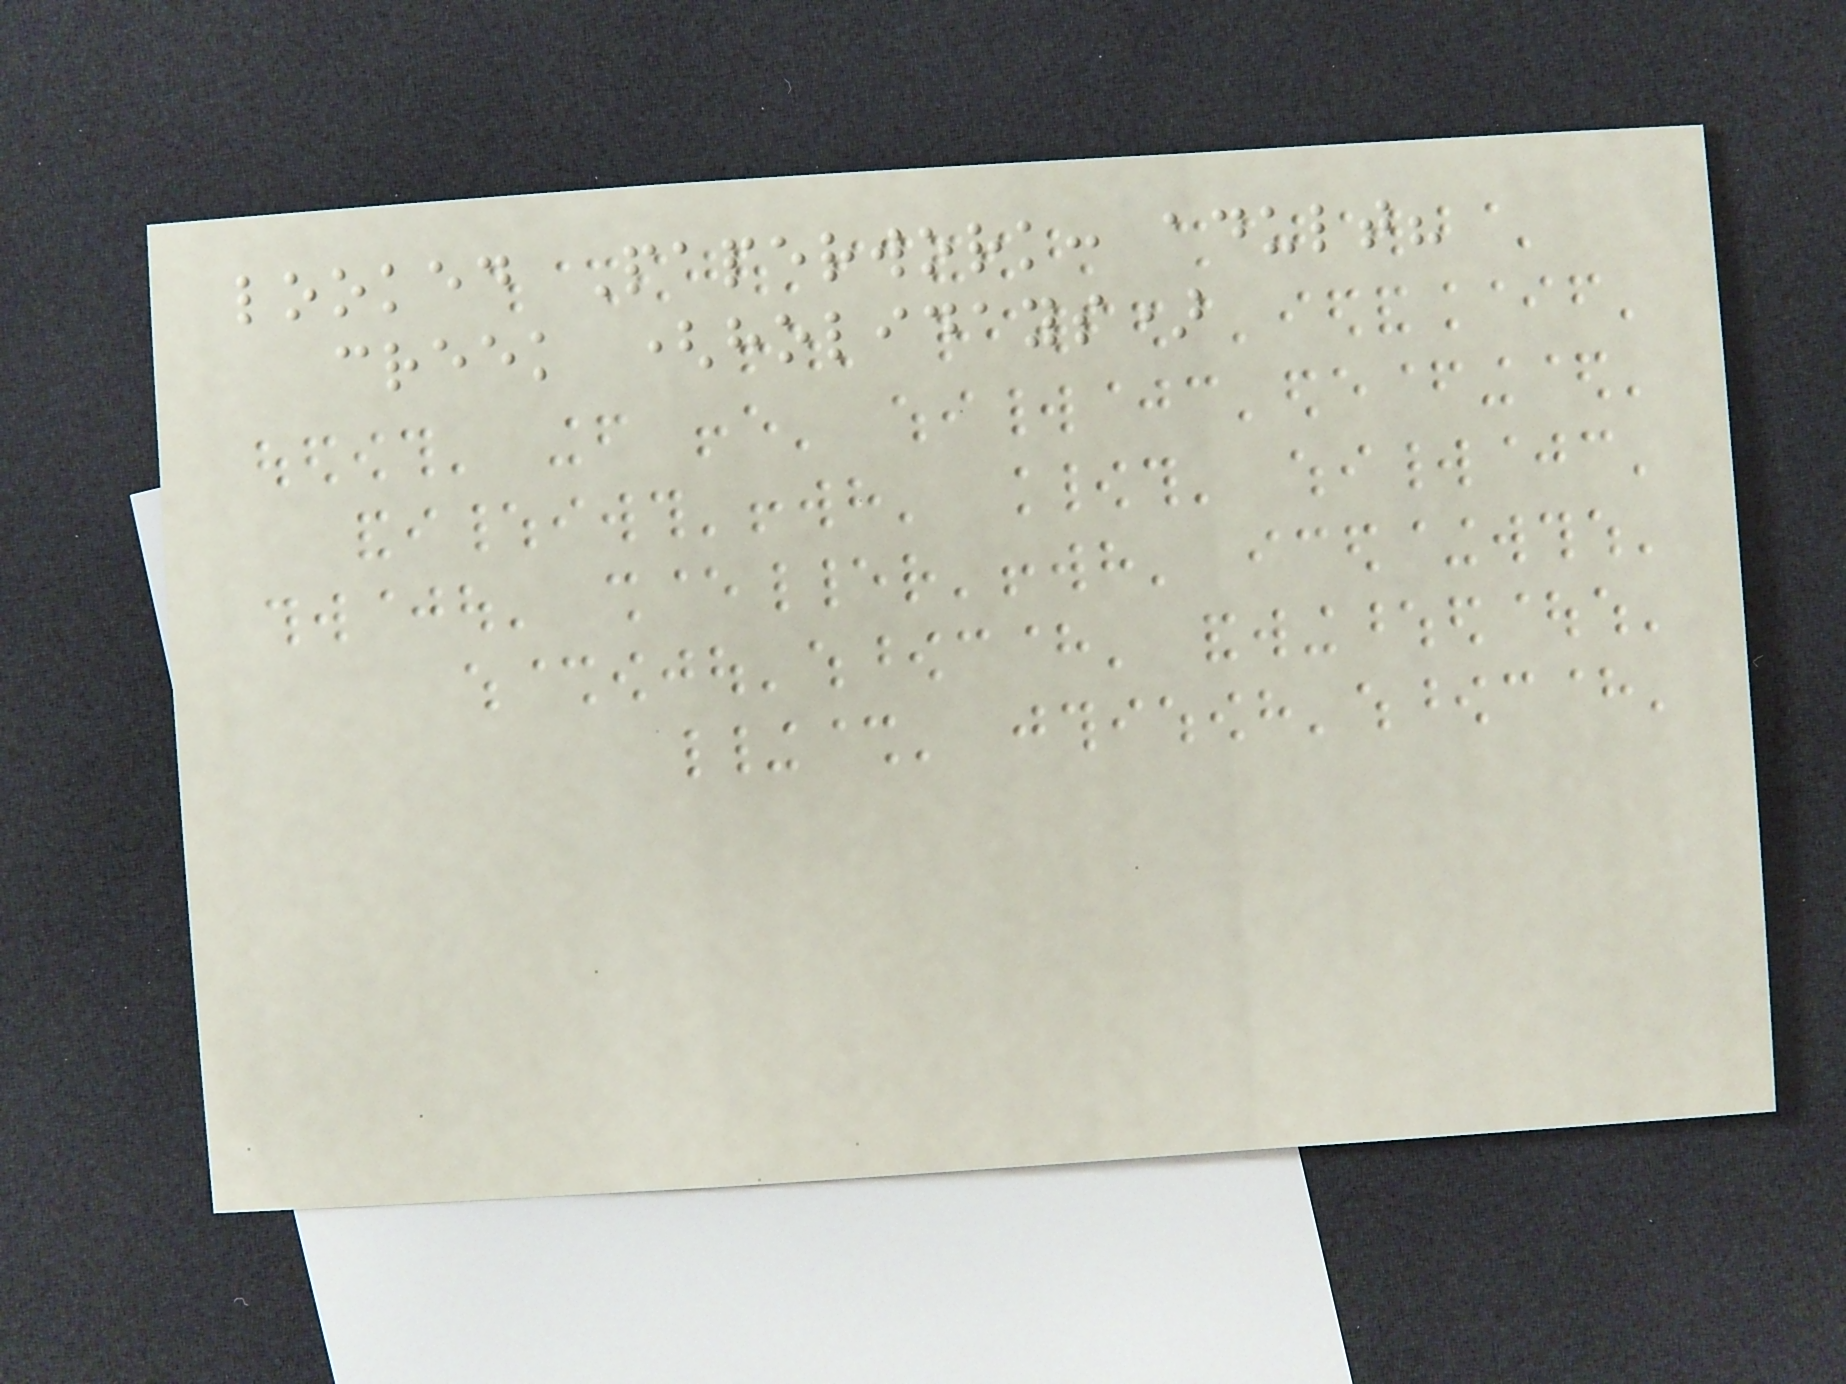looked Paperwork: adult?
creek (holidays)
